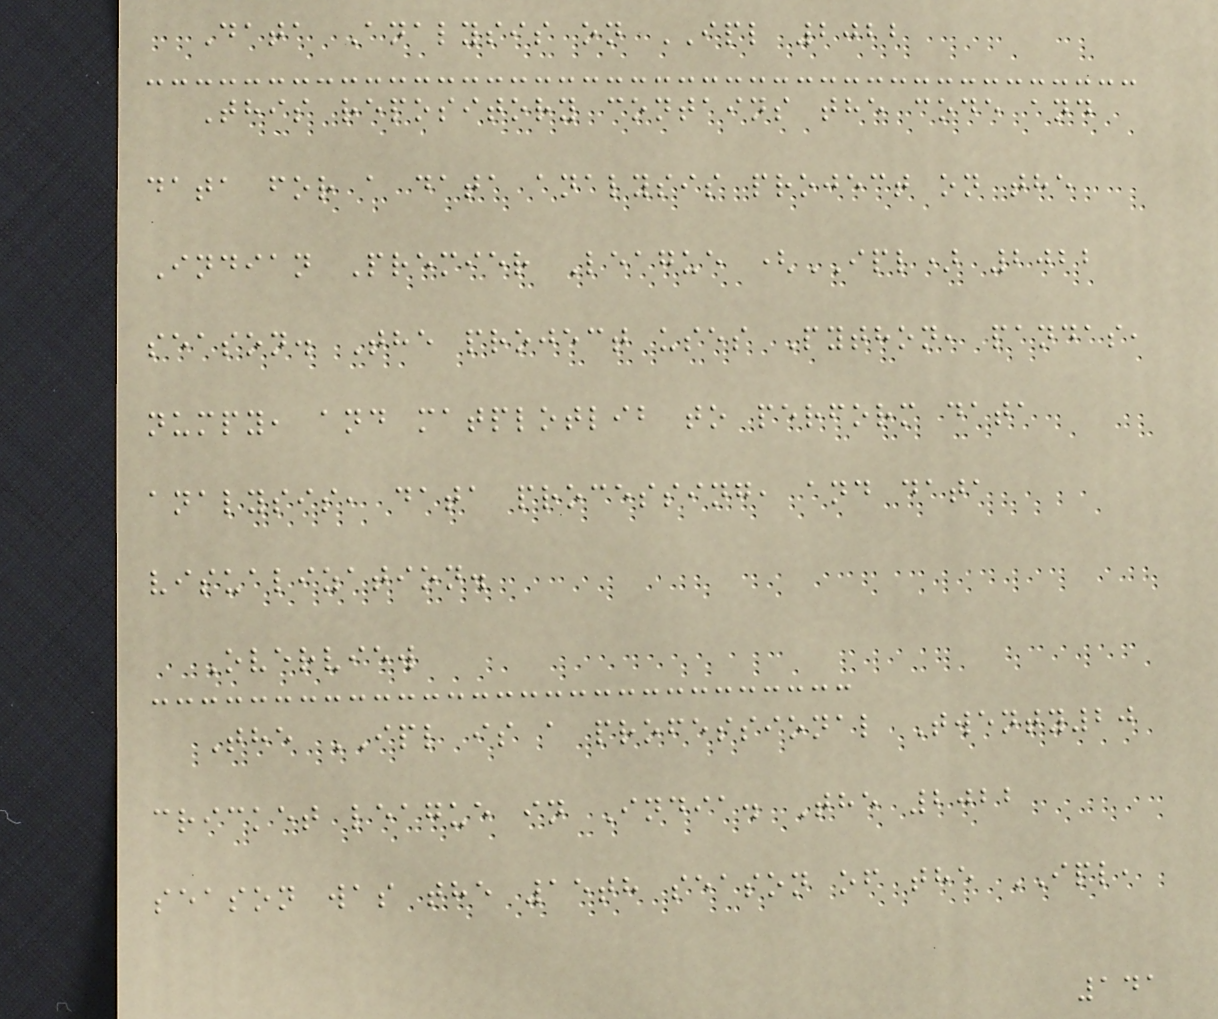Data Analysis on IPL 2022
This repository contains the code and
data for a data analysis project on the
Indian Premier League (IPL) 2022
season. The project uses Python, pandas,
numpy, and matplotlib to perform data
analysis, data processing, and data
visualization.
Overview
The IPL is a professional Twenty20
cricket league in India. The 2022
season was the 15th season of the IPL,
141
